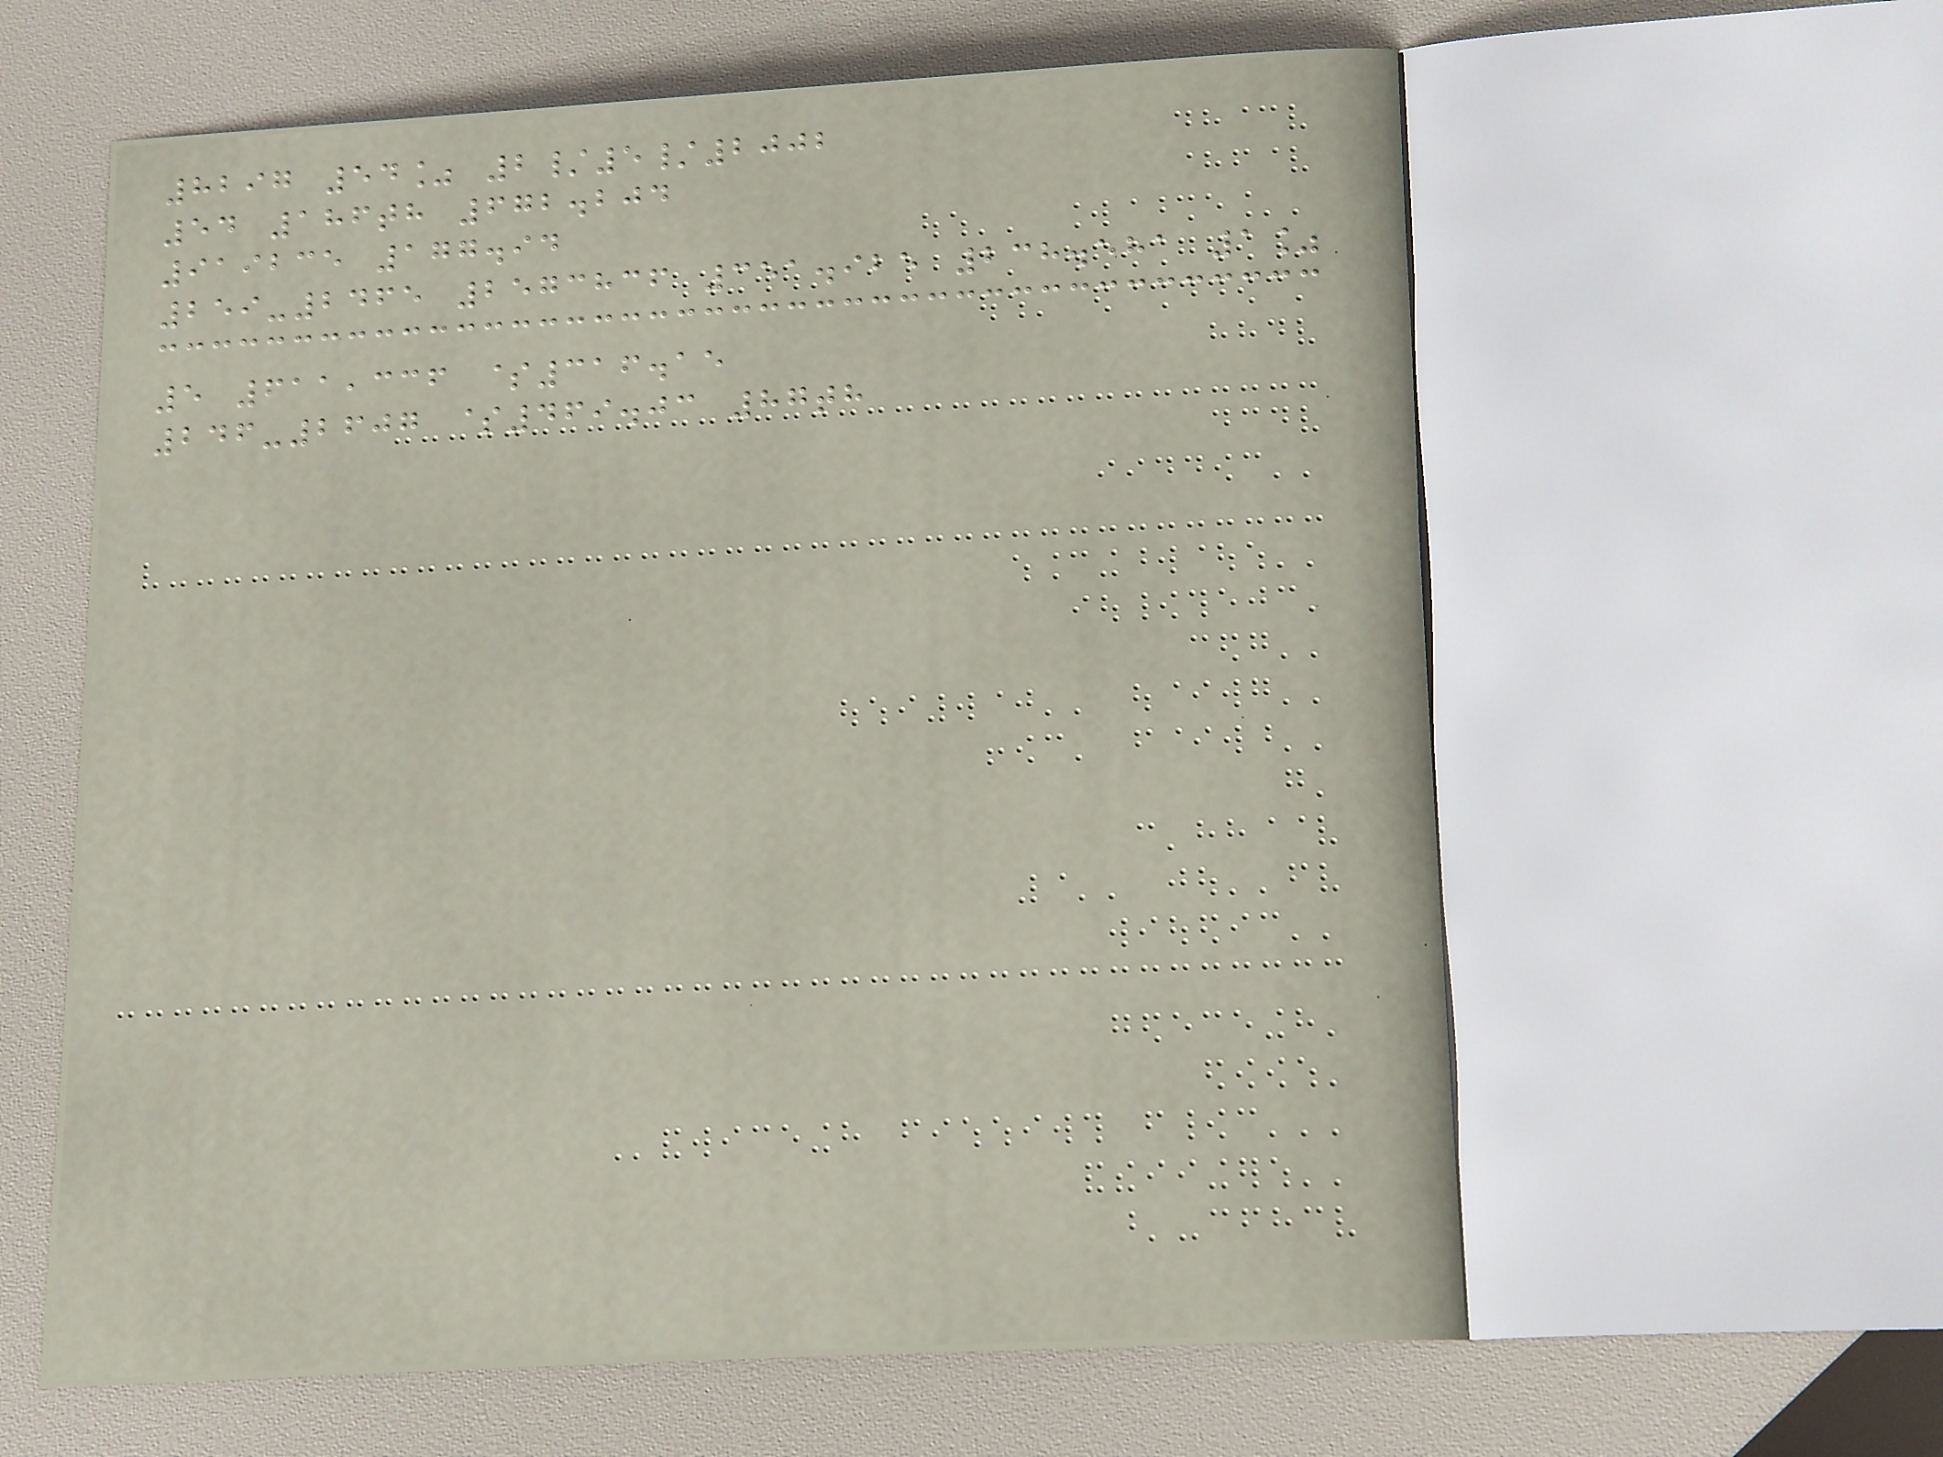8297 54% 2/5/2002
54 186th 672.204
919235 177.94
259-2465 2573836 351.925 238.581 1%
5 611,336 $316.15
246-2607 $469.03 87th
